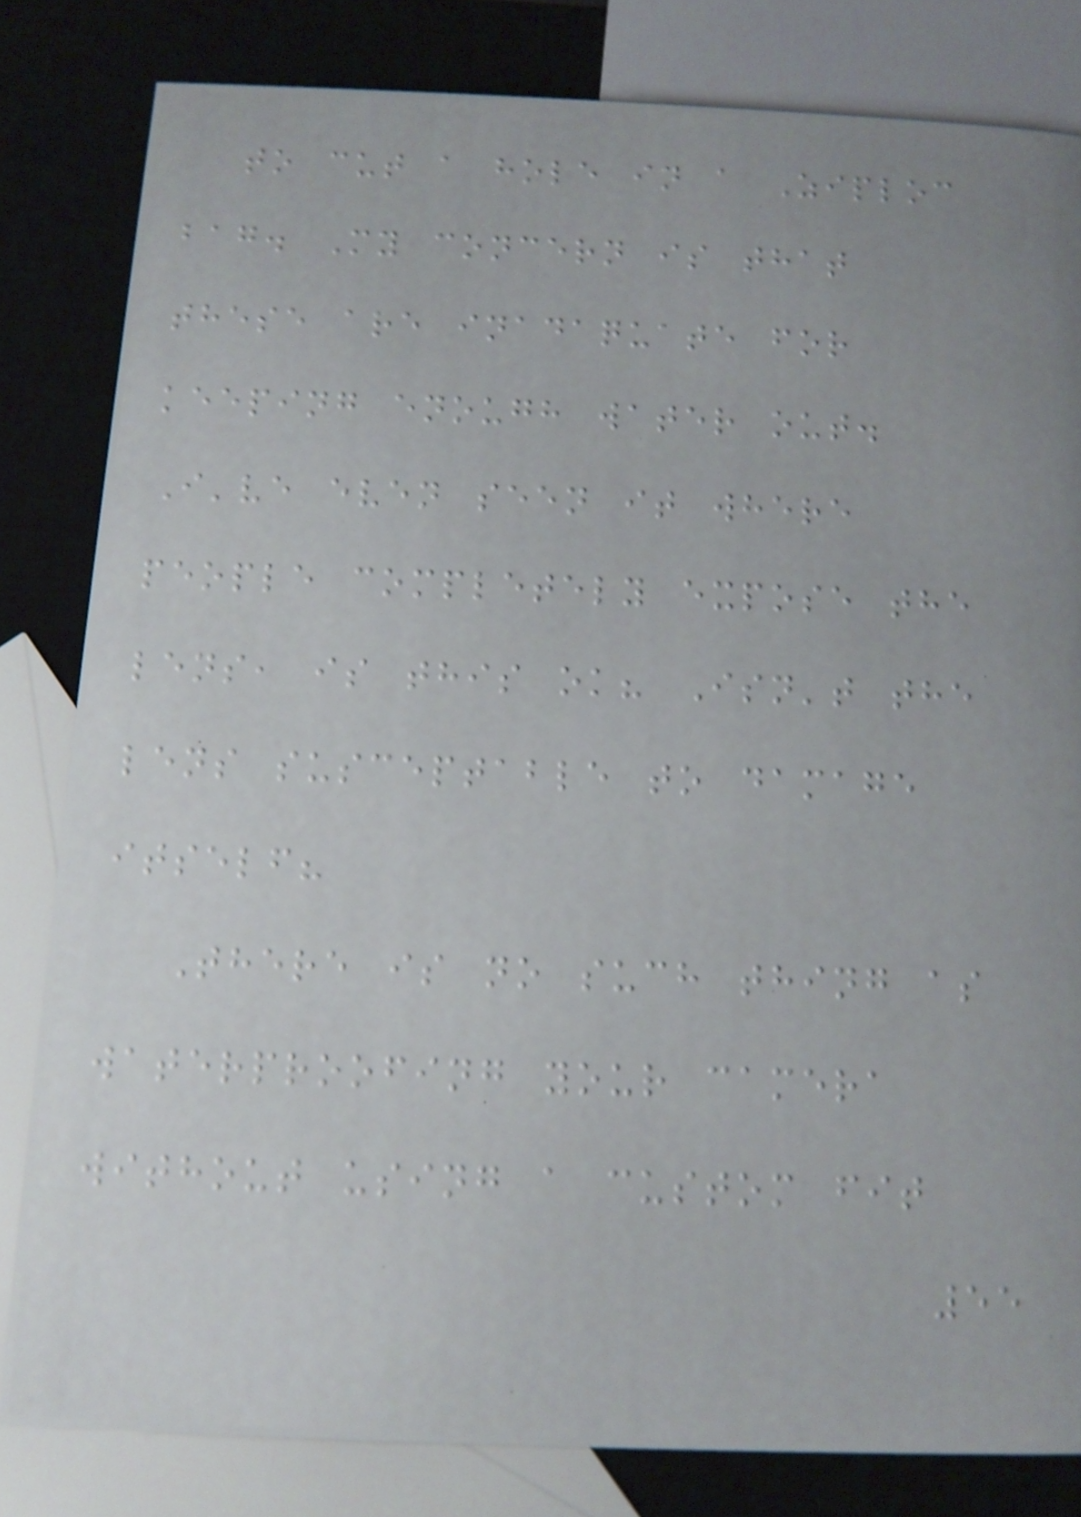to cut a hole in a Ziploc
bag. My concern is that
these are inadaquate for
keeping enough water out.
I've even seen it where
people completely expose the
lens, is this ok? Isn't the
lens susceptable to damage
itself?
There is no such thing as
waterproofing your camera
without using a custom fit
55
